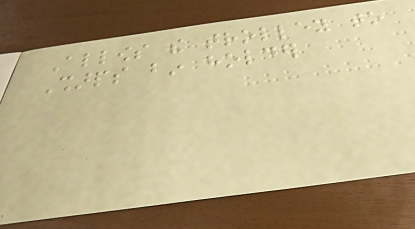Allows the trolley to
Sharps bin holder
